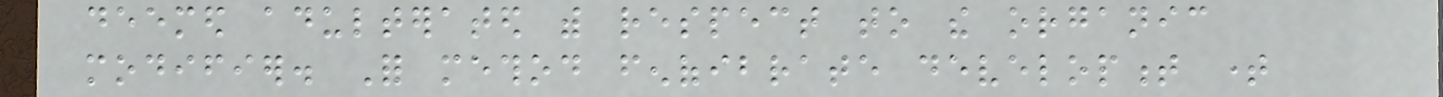deemed adulterated with respect to the organic
modifier. For method fenofibrate development time
